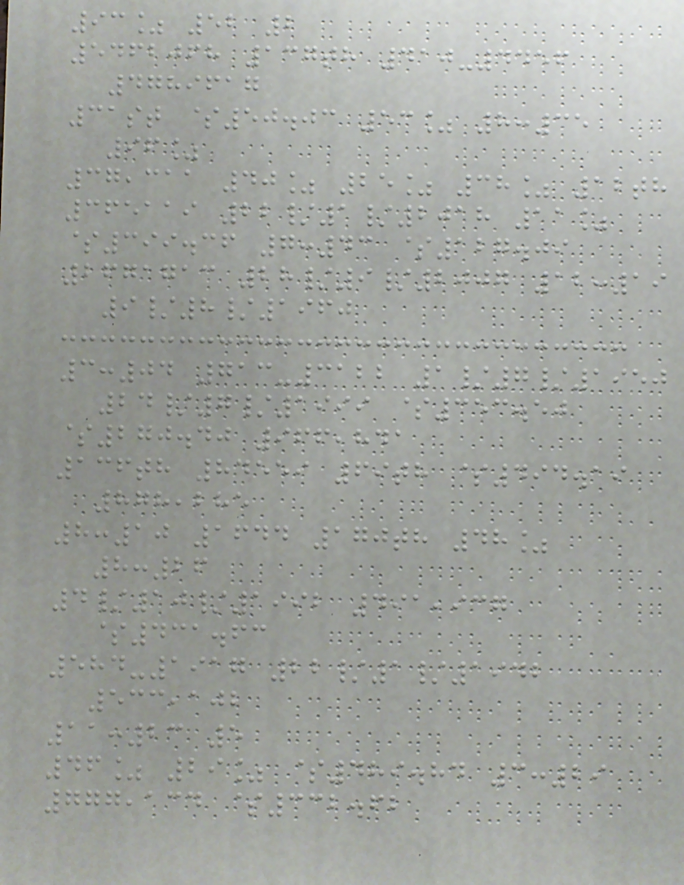93% 52 2
5462068 137th 410-4456
4789617
31st $50.03 53% 8:35
96%
37,311 40% 25% 38% 12th
365119 22/1/2018 11%
$399.36 7:43 $127.09
2671713 28/9/2007 12:19
9/8/1960
3:04 713-3122 1/7/1950
24/7/1999 $353.50
$270.40 966,841
136th 84559 69th $494.19
878,285
8:10 1644 170th 48%
8:26
4/10/1992 491,937
$431.63
584-1917 22/1/1942
533,102
11:23 5
46% 29% $489.84 3:29
777,134 $332.62
